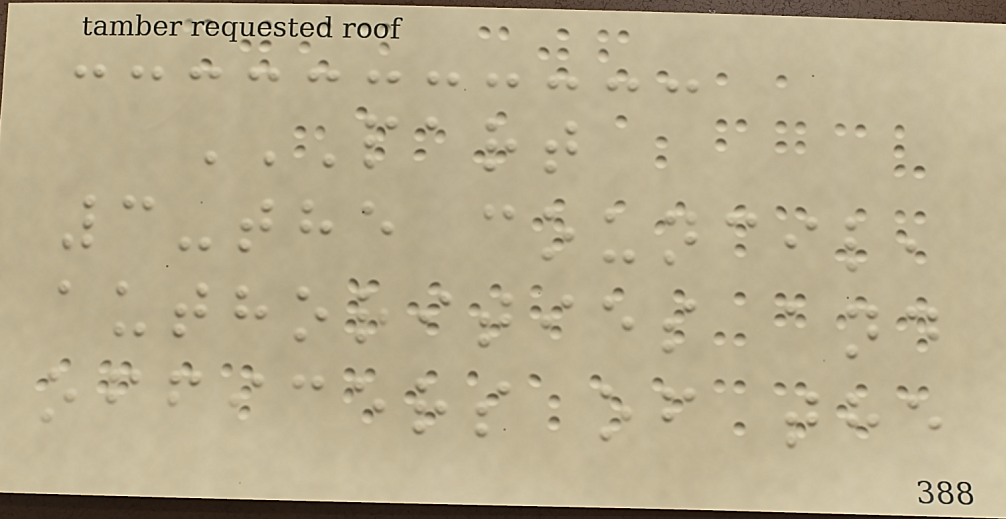PART
3-THE COUNCIL,
AUTHORITIES AND
OFFICERS OF THE
